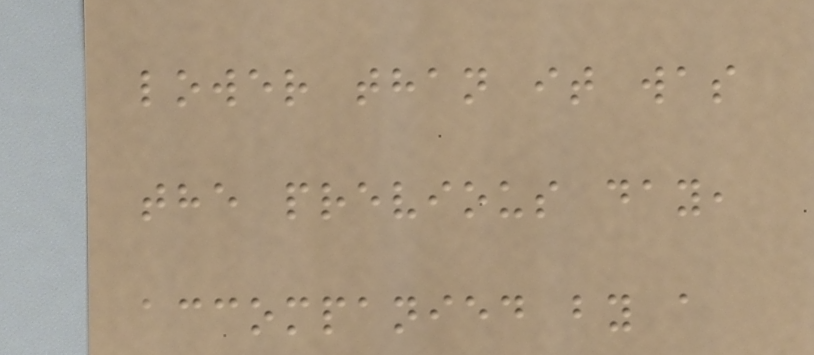lower than it was
the previous day,
accompanied by a
